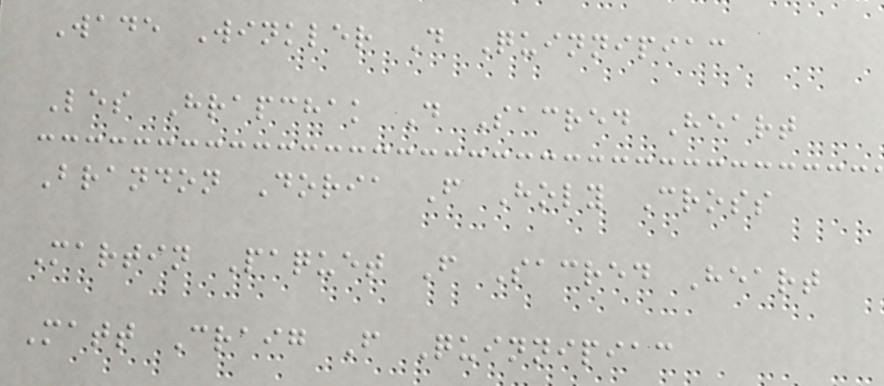Wade Winkler D Quinnipiac
Les Hrapchak D Sacred Heart
Brandon Doria F Holy Cross
Martin Paquet F Sacred Heart
Matt Craig F Quinnipiac
